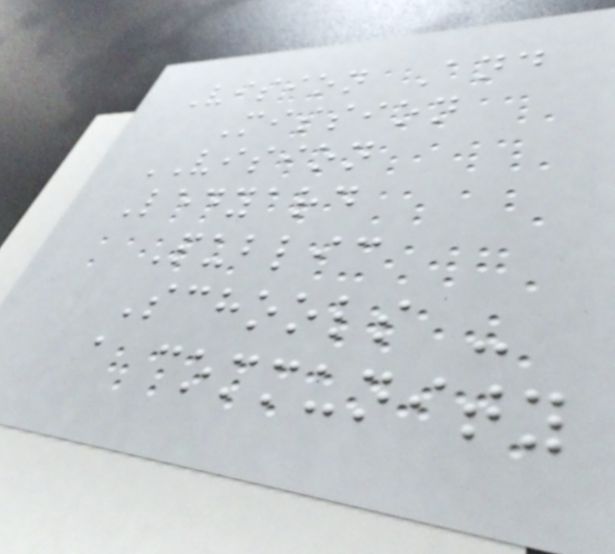Vision And
Mission
VISION
Ledyard
Public
Schools -
a community
